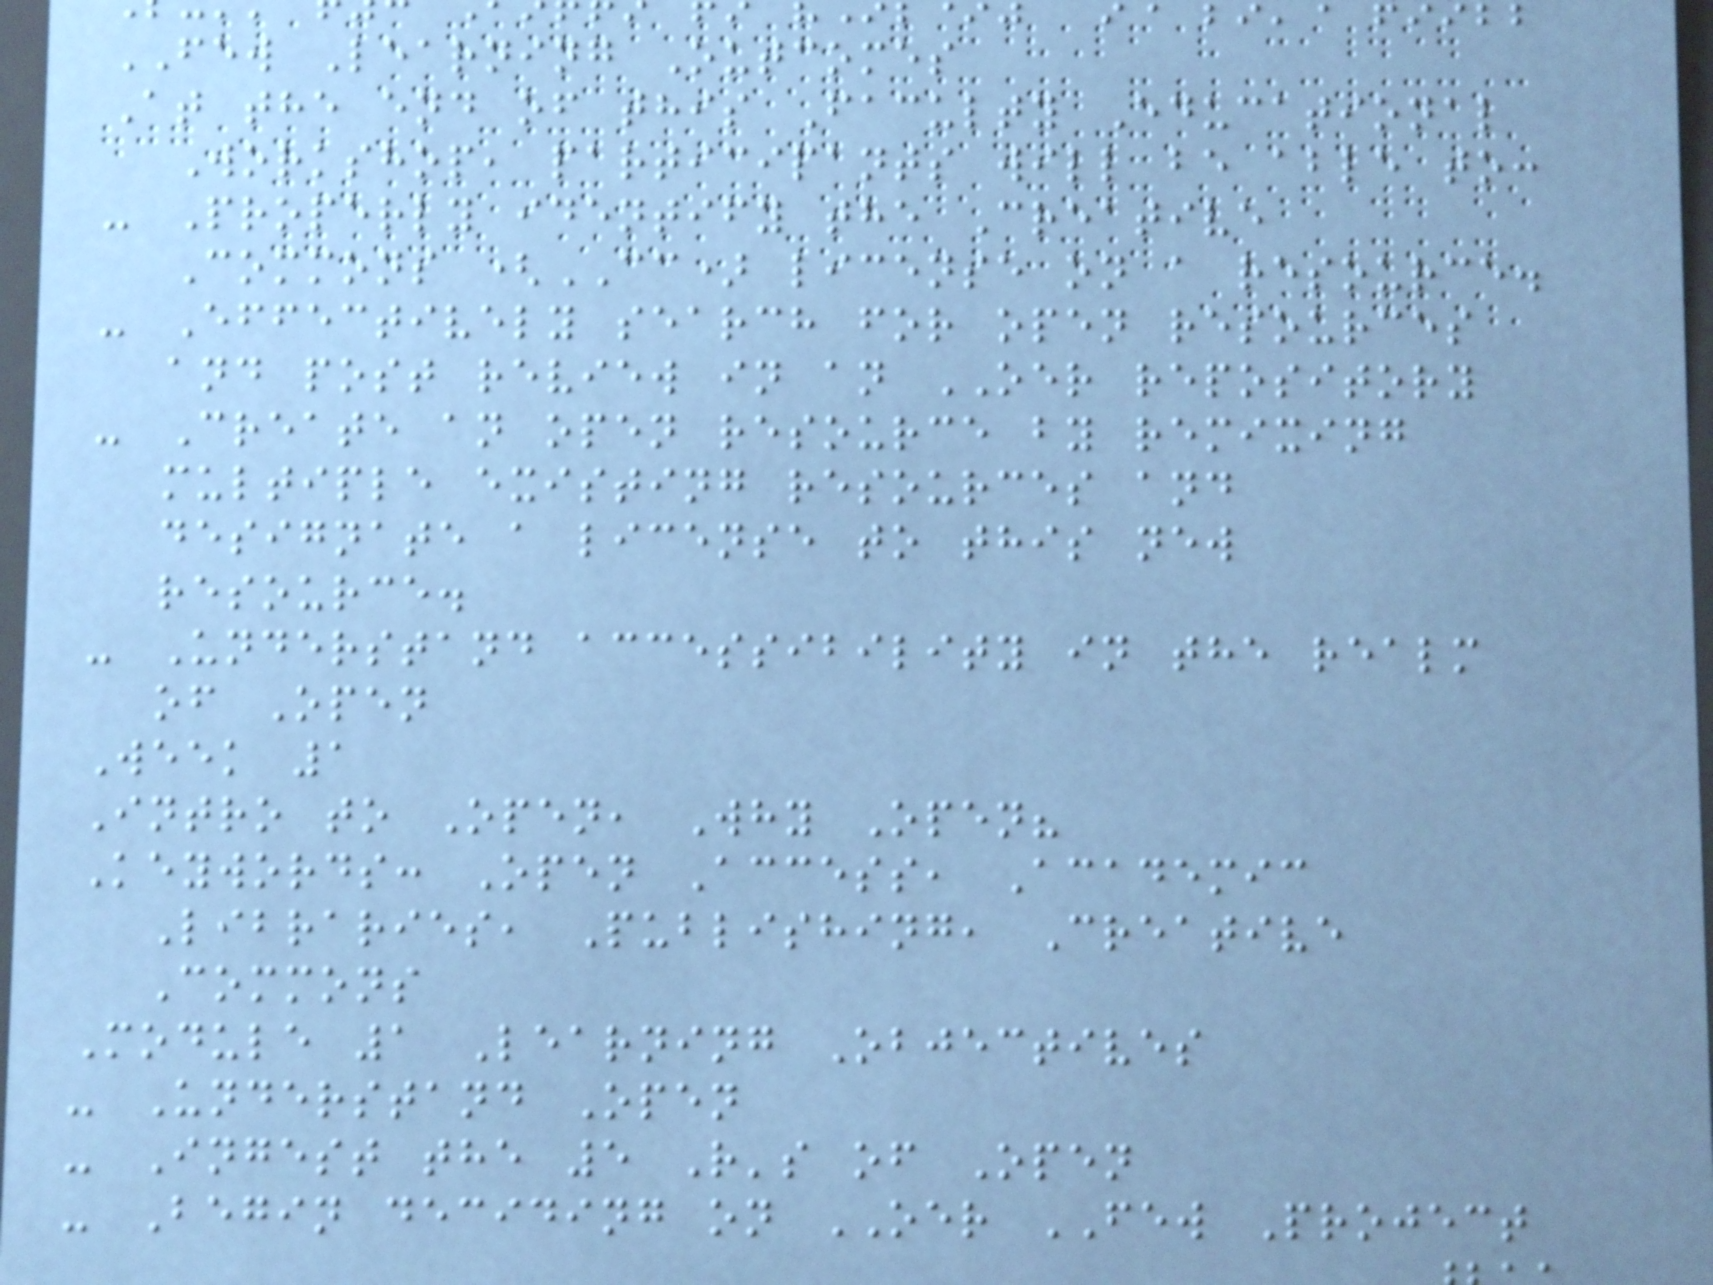FEW Learning Outcomes
At the end of this Faculty Educational
Workshop, participants will be able to:
- Properly identify the Creative
Commons (CC) license on a resource.
- Effectively search for open resources
and post review in an OER repository
- Create an open resource by remixing
multiple existing resources and
designate a license to this new
resource.
- Understand accessibility in the realm
of Open
Week 1
Intro to Open, Why Open?
Keywords: Open Access, Academic
Libraries, Publishing, Creative
Commons
Module 1 Learning Objectives
- Understand Open
- Ingest the 5 R's of Open
- Begin deciding on OER FEW Project
